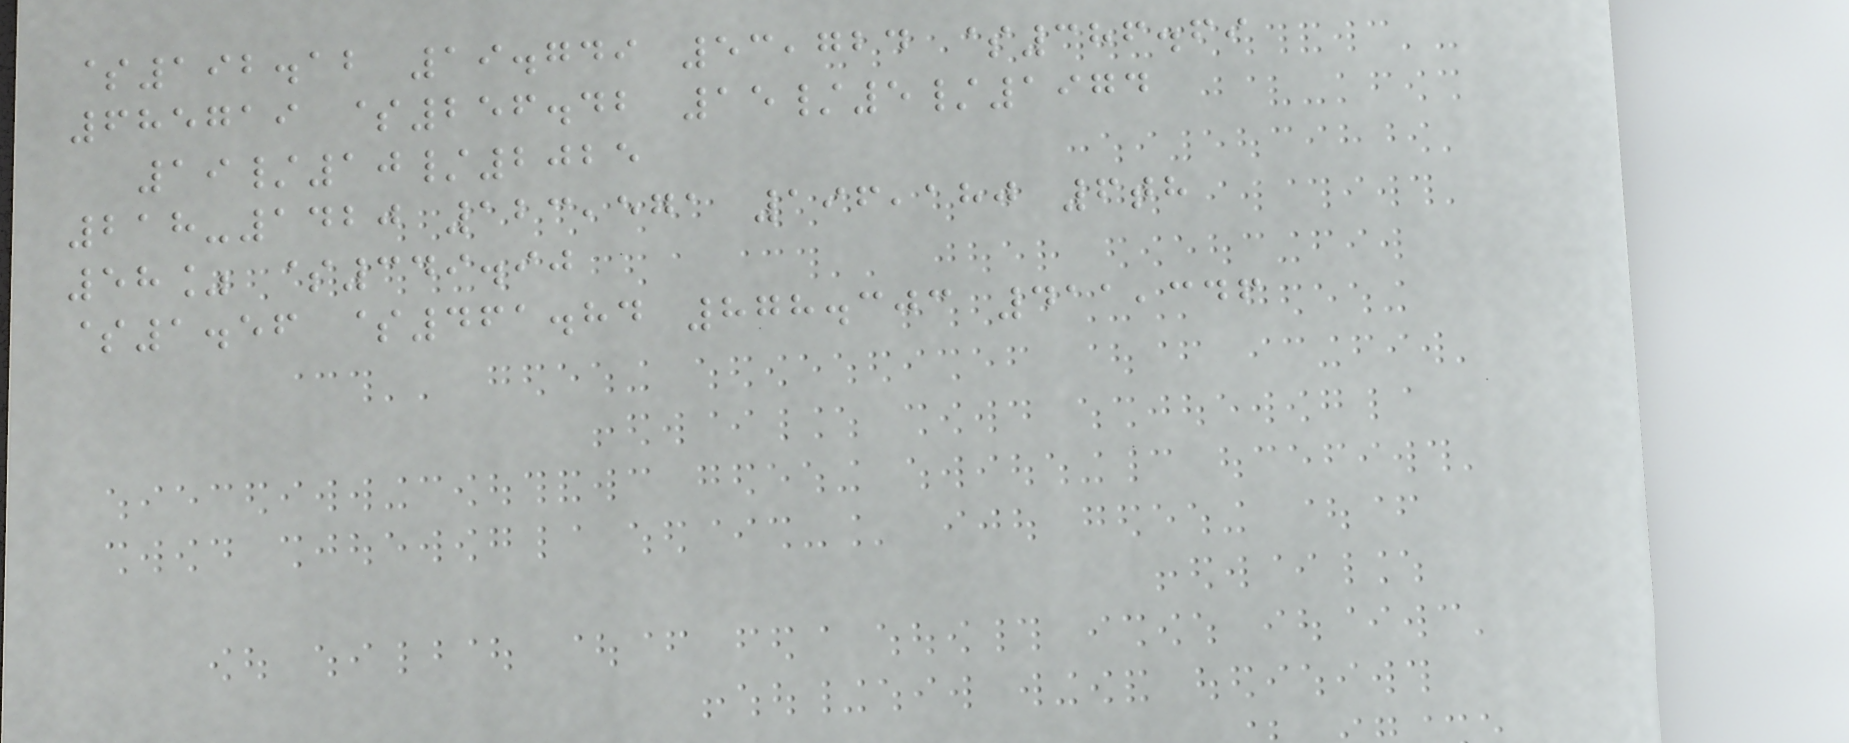$192.12 19.749 53,724 $386.69
685719 $256.42 15/5/1974
19/10/2025
218-1420 123,571 196,180 6th
58% $349.90
$1.56 $461.84 878.303 411,346
